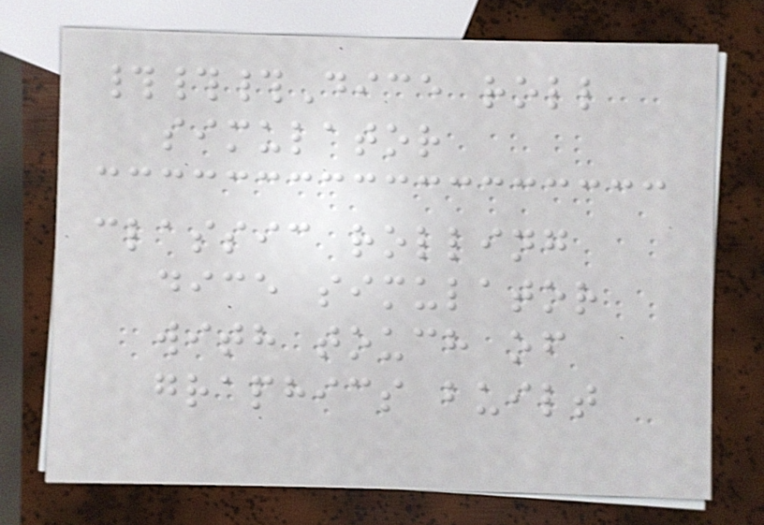###Dice roll
simulator
classic rolling
dice simulator
with touch of
graphics built
